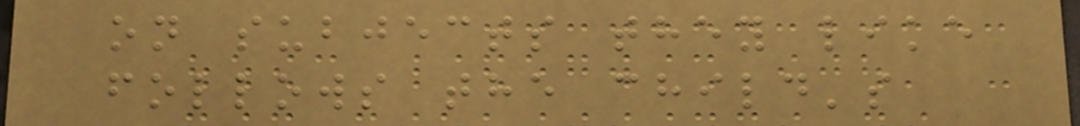on subjects they like
follows the child's
